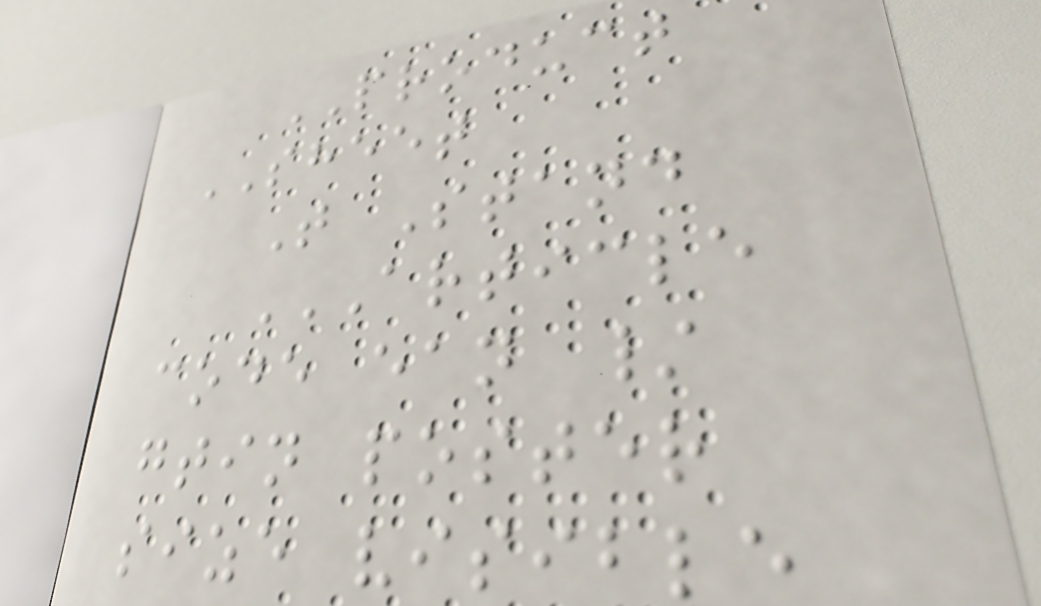PRODUCT
SHEET
T Stand
ARTICLE
CODE EAN /
GTIN POSTER
SIZE VISIBLE
